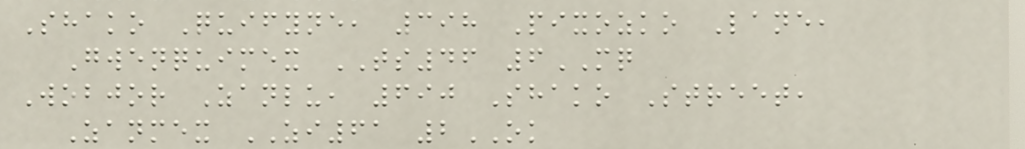Shako Quifyne, 398 Pixozko Lane,
Gwenquimex TS46 6MQ
Wobjor Zanlu, 690 Shako Street,
Zanmex ZI61 2OK
